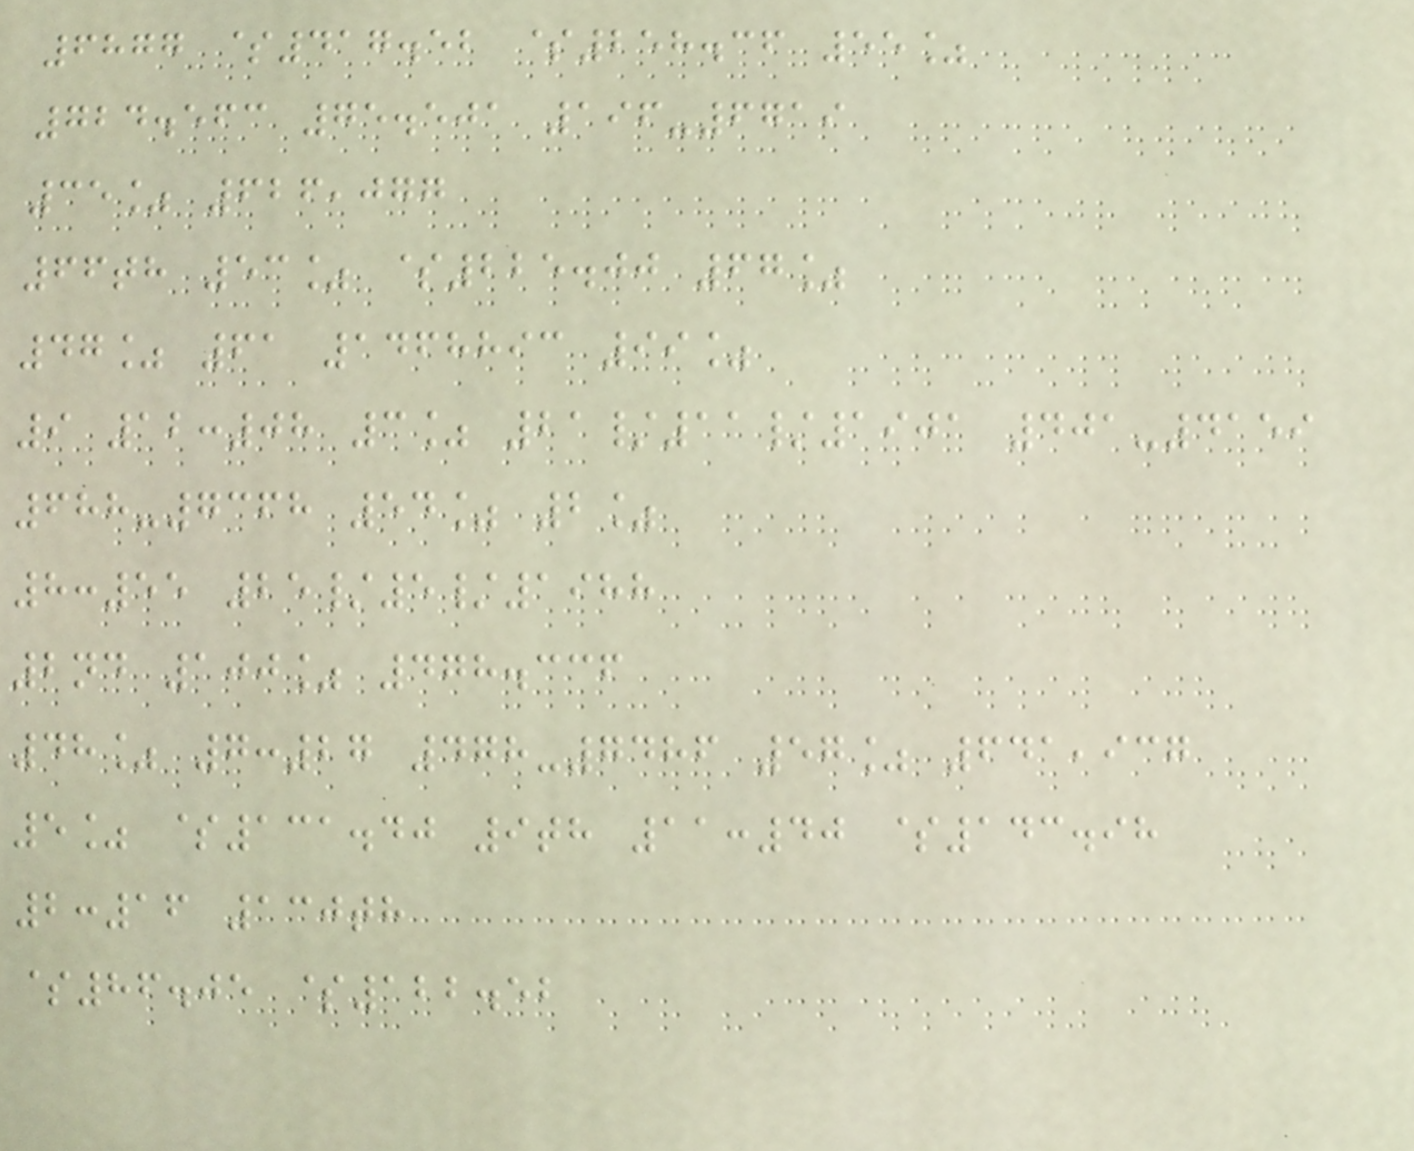6877 $417.52 $258.36 55%
724.563 75.501 196-6719
35% 626,077
66th 53% $225.00 67%
47% 61 1468893 99%
9 12:08 3% 21/11/1901 401-4159
688-7368 54% 2%
8:55 25/5/1988
2nd 100% 478.336
48% 7:27 478-7486 57% 641,937
5% $131.40 9th 11:40 $143.98
2:16 130th
$86.05 $122.52
